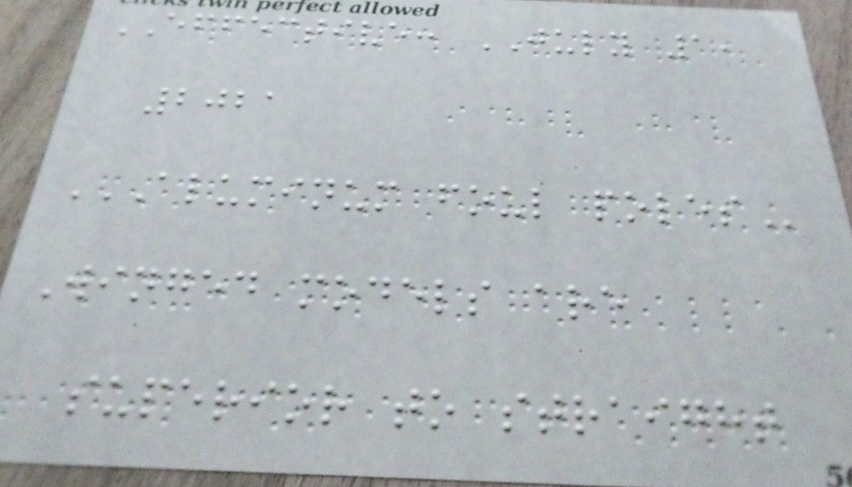EFFECTIVE: JULY 1,
2021
ALUMINUM FOUL POLES
Winged models are
superior to straight
